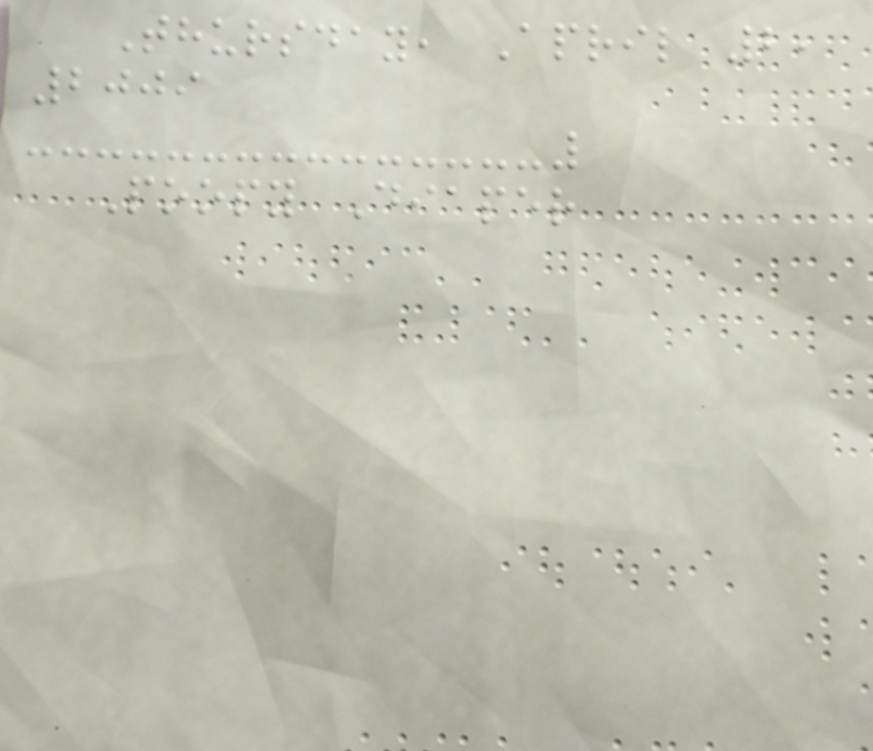Thursday, April 2,
2009
Poopy Diaper
